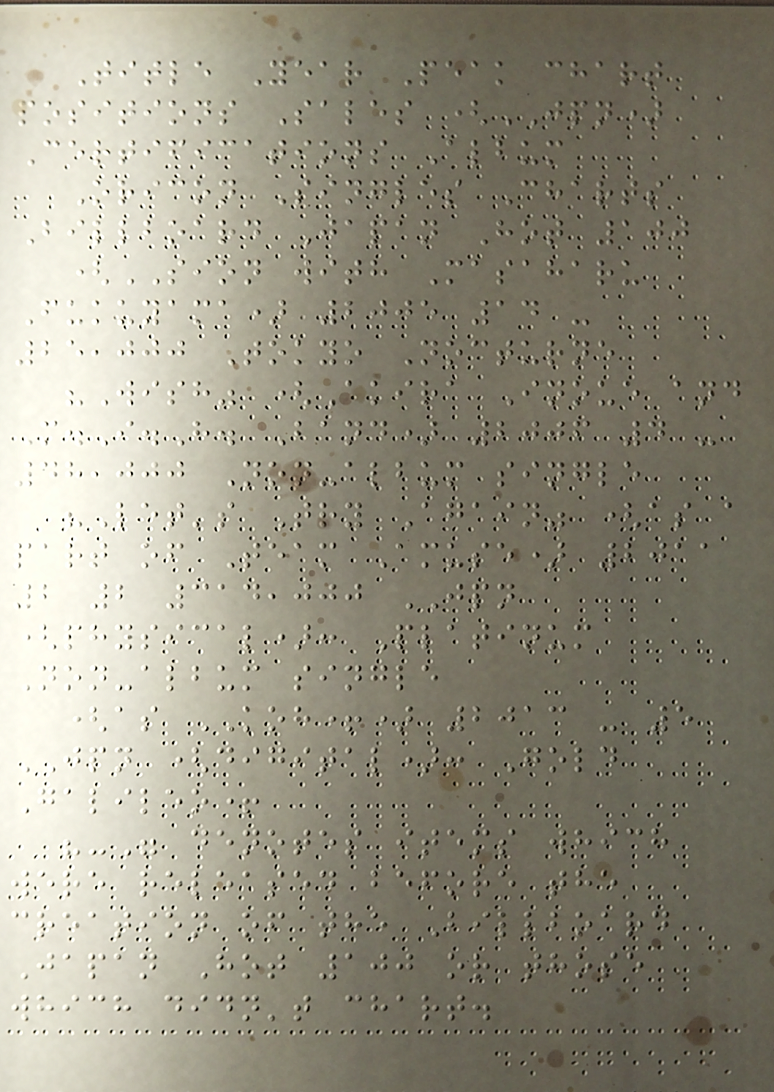Title Year Peak chart
positions Sales (JPN)
Certifications Album
Oricon Singles Charts
Billboard Japan Hot 100
(SION with Masaharu
Fukuyama) 2005 14 -
25,000 Tokyo Nocturne
"Wish" (Akira Inoue and
M.I.H. Band) 2006 4 -
48,000 Non-album single
"Let's Try Again" (as a
part of Team Amuse) 2011
2 2 314,000 JPN
(physical): Platinum
Non-album single
(as KOH+) 2013 - 5
JPN (digital): Gold
Galileo+
"-" denotes items which
were released before the
creation of the Billboard
Japan Hot 100 or those
which didn't chart.
